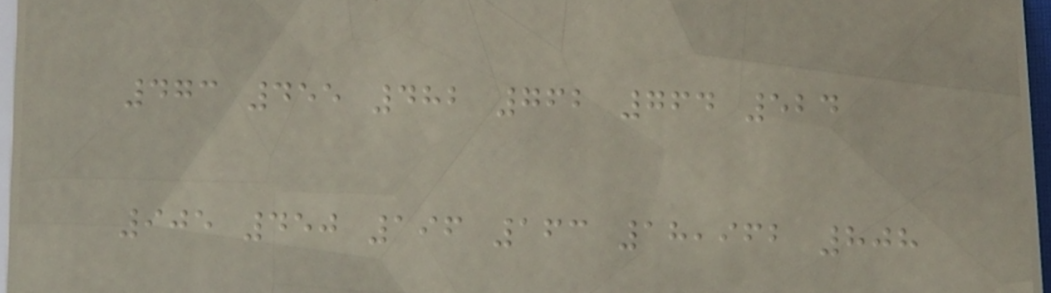473 455 482 762 764 524
905 450 196 163 18,962 808
